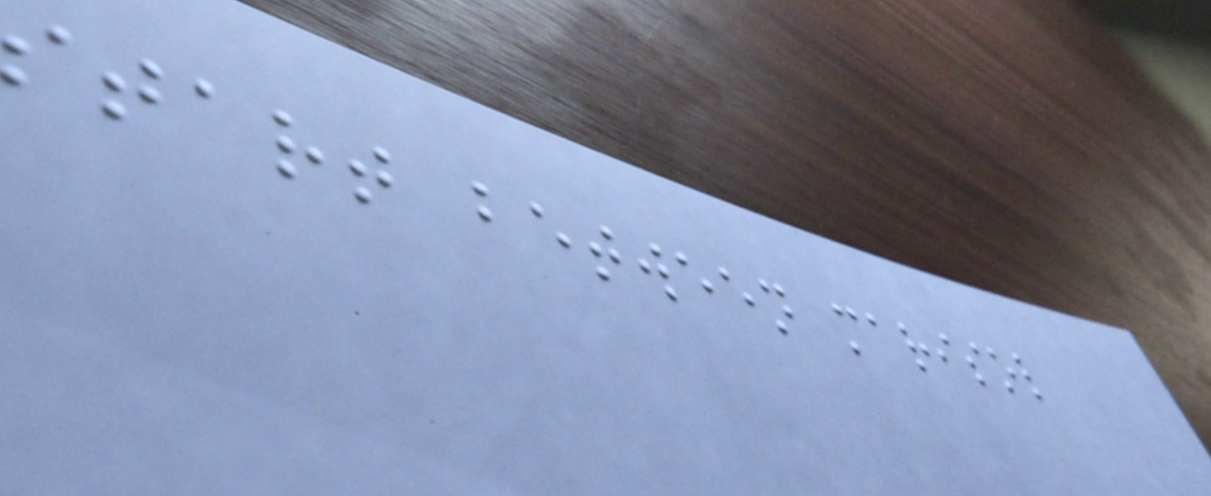start between marisol
